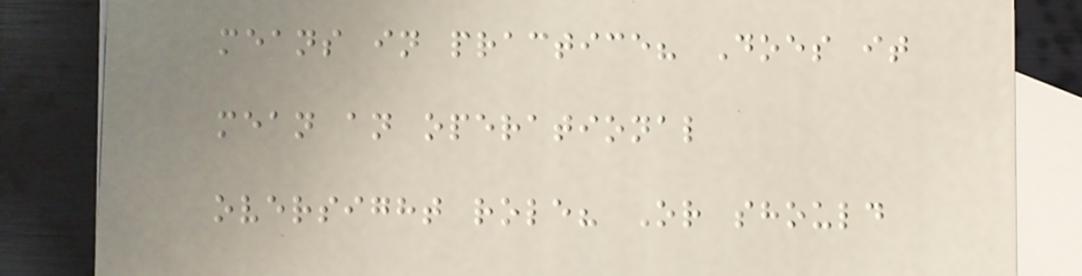means in practice? Does it
mean an operational
oversight role? Or should
